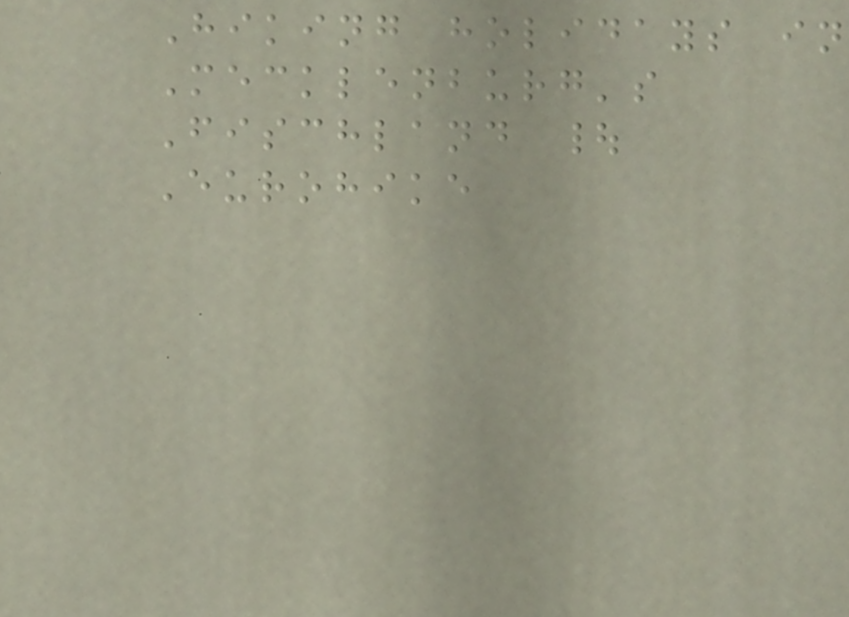Hiking holidays in
Mecklenburg's
Fischland |
Eurohike
